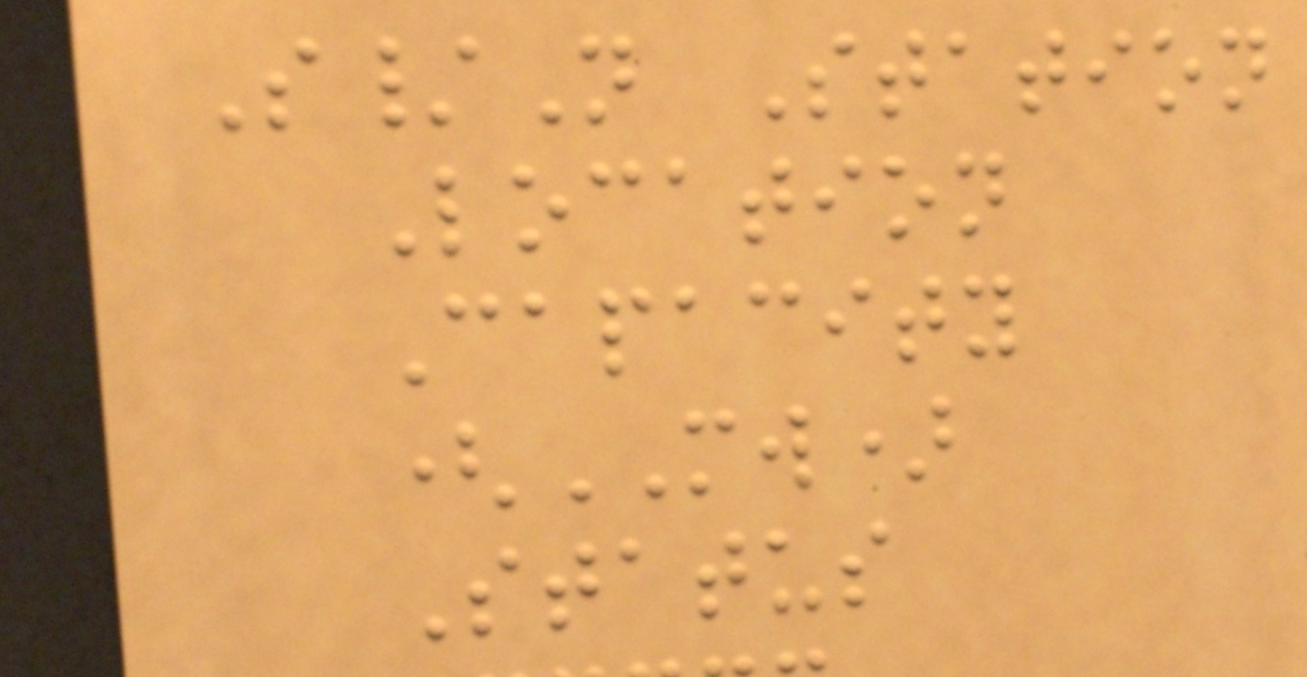S/N Station
Location
Capacity
(MW)
Status
